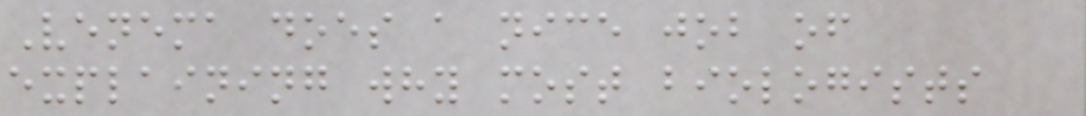Venema does a nice job of
explaining why most biologists
